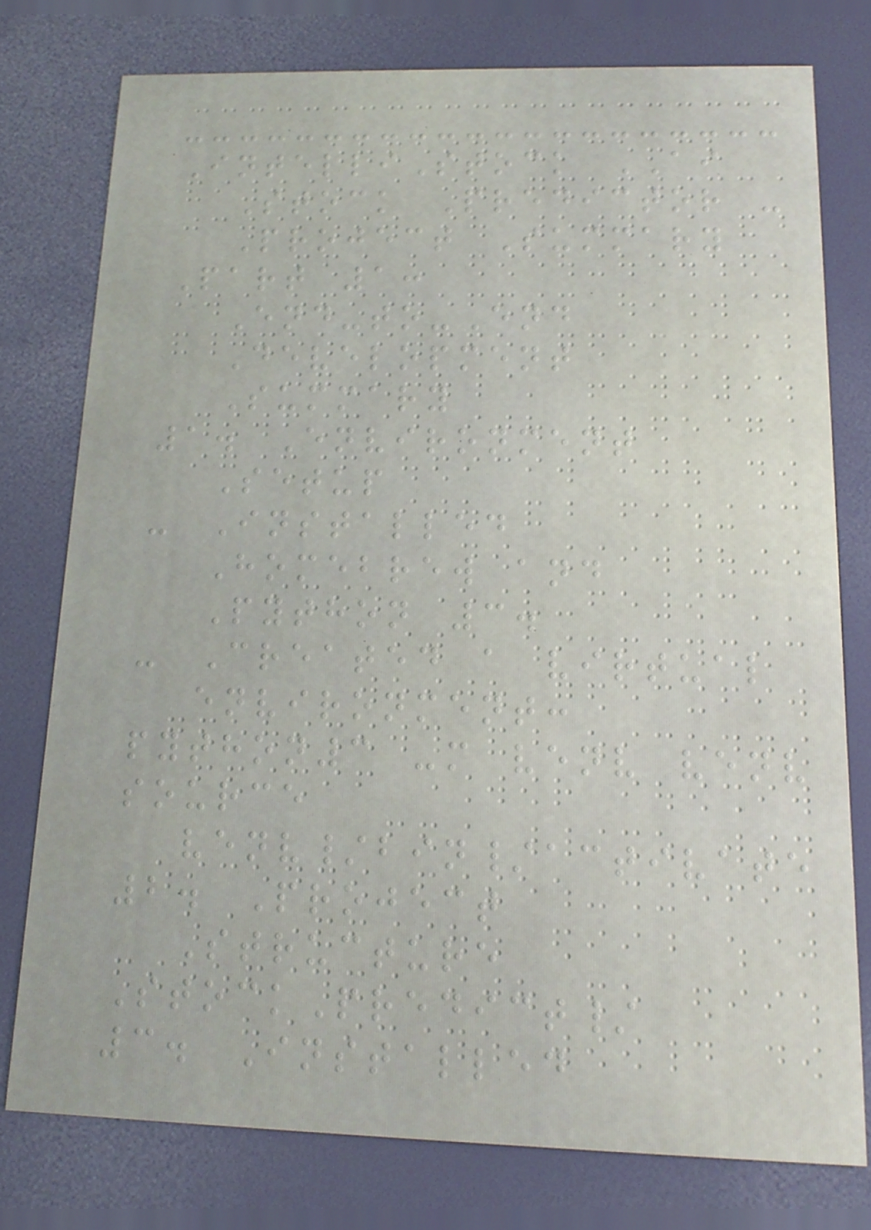IntelliStock AI
Stock Predictor -
Project Summary
Part 1:
End-to-End
Development
Summary
1. Environment
Setup
- Installed
Homebrew and
Python 3.
- Created a virtual
environment:
python3 -m venv venv
source
venv/bin/activate
2. Project
Structure
StockPredict/
3. Installed
